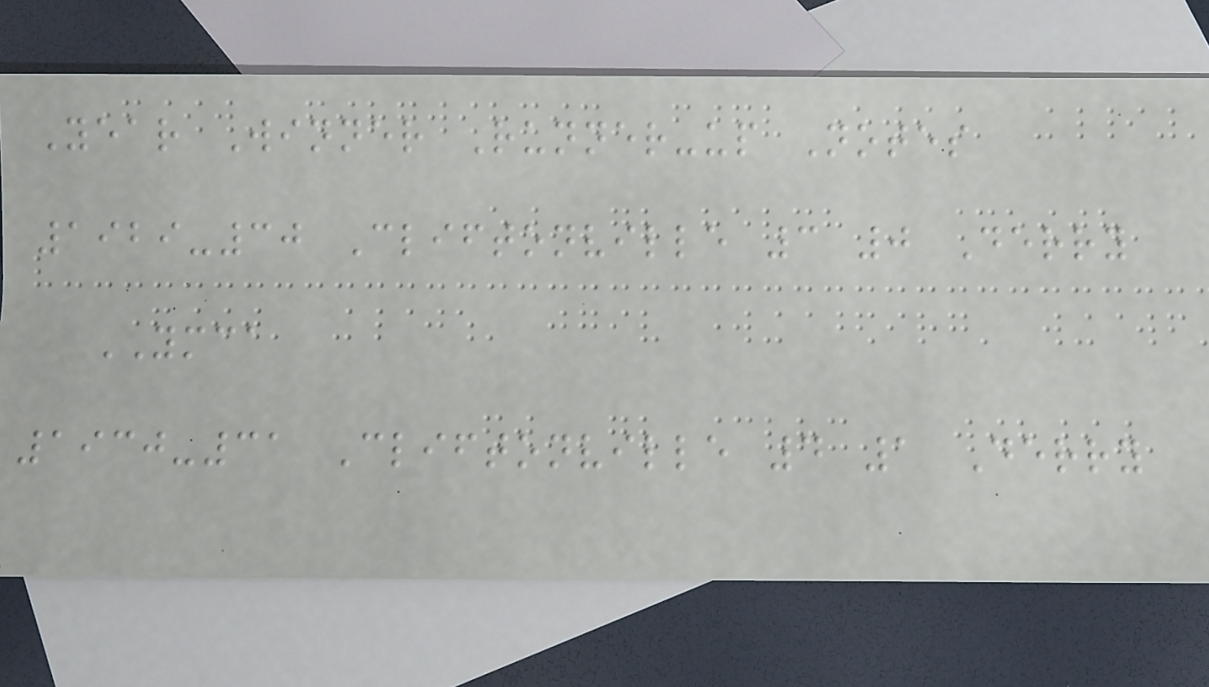Year Winner Runner-up Notes
1929-30 Cliftonville 3 0 Derry
YMCA
1930-31 Cliftonville 4 1 Derry
